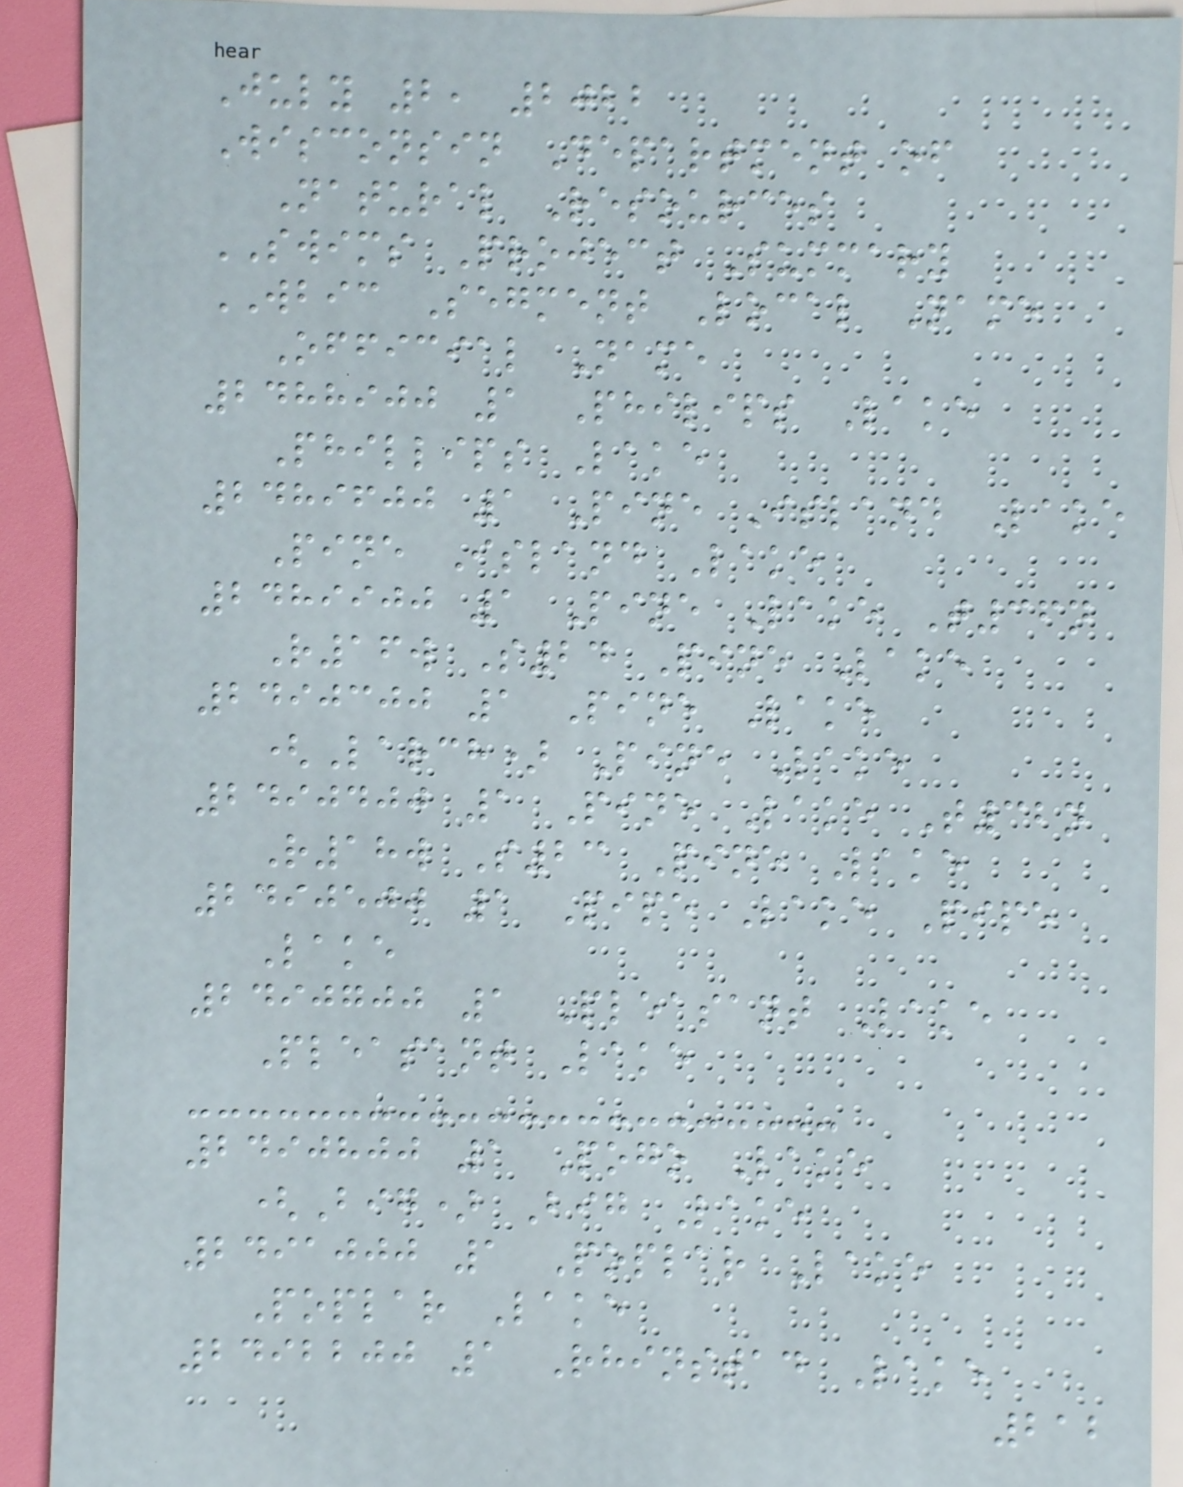July 2, 2022
Wisconsin Department of
Natural Resources
SWIMS Project Summary
WBIC Segment Local Name
Official Name
2488900 1 Philips Lake
Phillips Lake
2489600 1 Pine Island Lake
Pine Island Lake
2489900 1 Pine Lake T36n
R16w S24 Pine Lake
2490300 1 Pine Lake
(Larch) Pine Lake
2490400 1 Pine Lake T32n
R18w S23 Pine Lake
2490500 1 Pipe Lake Pipe
Lake
2490700 1 Pleasant Lake
Pleasant Lake
2490800 1 Pogo Lake
(Big) Big Lake
2491000 1 Poplar Lake
Poplar Lake
2492200 1 Rhinstad Lake
212
